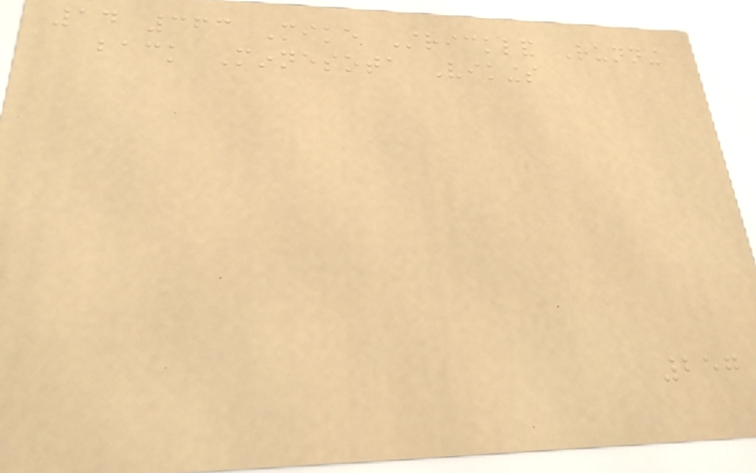14 363 Mike Strickland Running
back Minnesota Vikings
257
